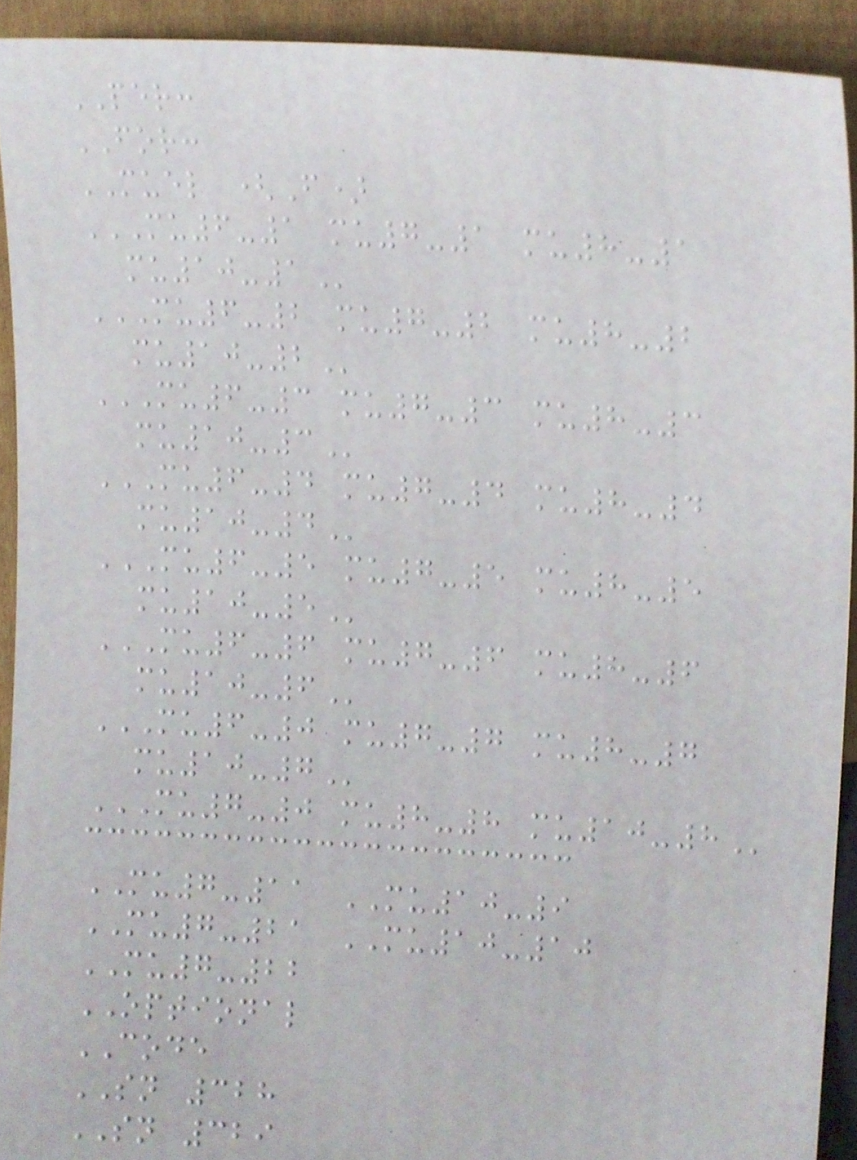PER:
FOR:
MUEL (F)
MU6-1 MU7-1 MU8-1
MU10-1
MU6-2 MU7-2 MU8-2
MU10-2
MU6-3 MU7-3 MU8-3
MU10-3
MU6-4 MU7-4 MU8-4
MU10-4
MU6-5 MU7-5 MU8-5
MU10-5
MU6-6 MU7-6 MU8-6
MU10-6
MU6-0 MU7-7 MU8-7
MU10-7
MU7-0 MU8-8 MU10-8
MU7-11 MU10-9
MU7-21 MU10-10
MU7-22
OPTIONAL
CODE
SN 328
SN 329
